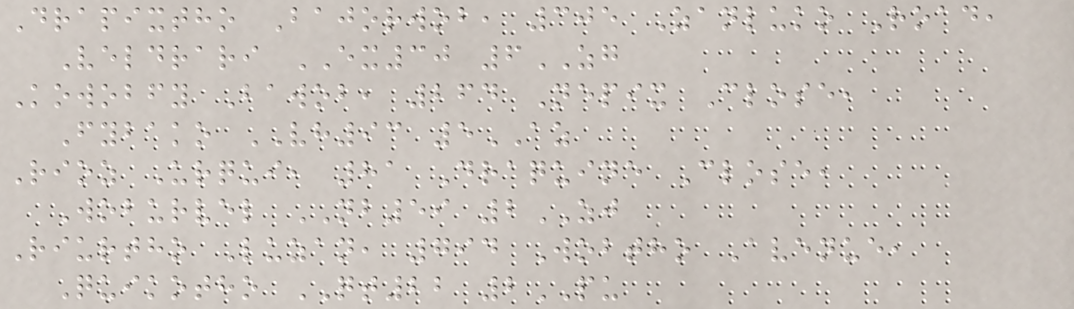Drapixtho Bajorwob, 305 Zanluko Road,
Veldrari EX30 6ZG
Kowobfy Bawob, 264 Nepix Close,
Fybako VH93 5AZ
Rioz Urqui, 81 Draquine Close,
Woburvel NB59 2ZJ
Riurtho Luzan, 794 Wobtho Avenue,
Quikotho QT22 2PU
